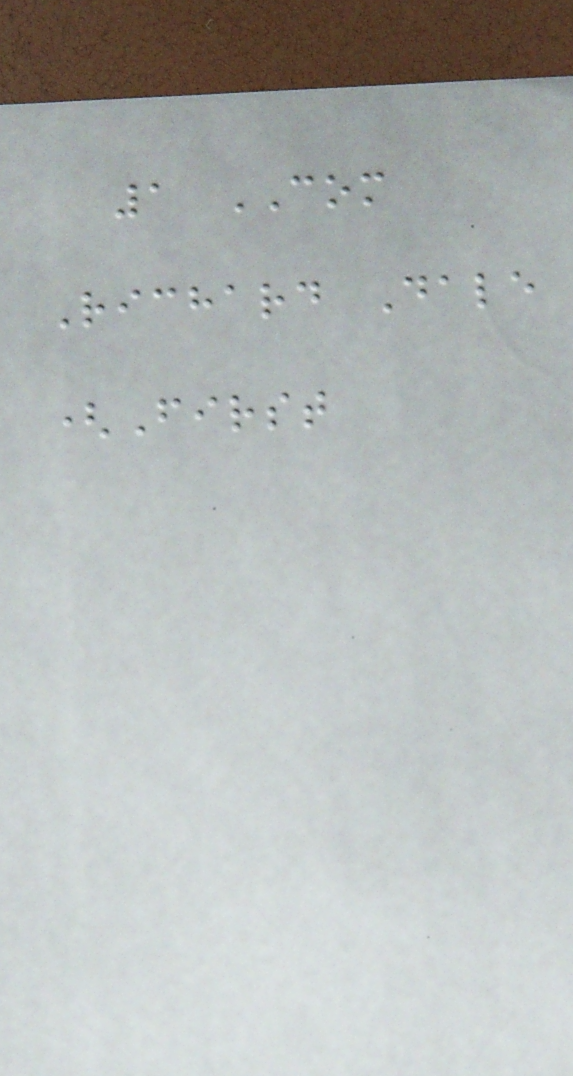1 COM
Richard Dale
(First
